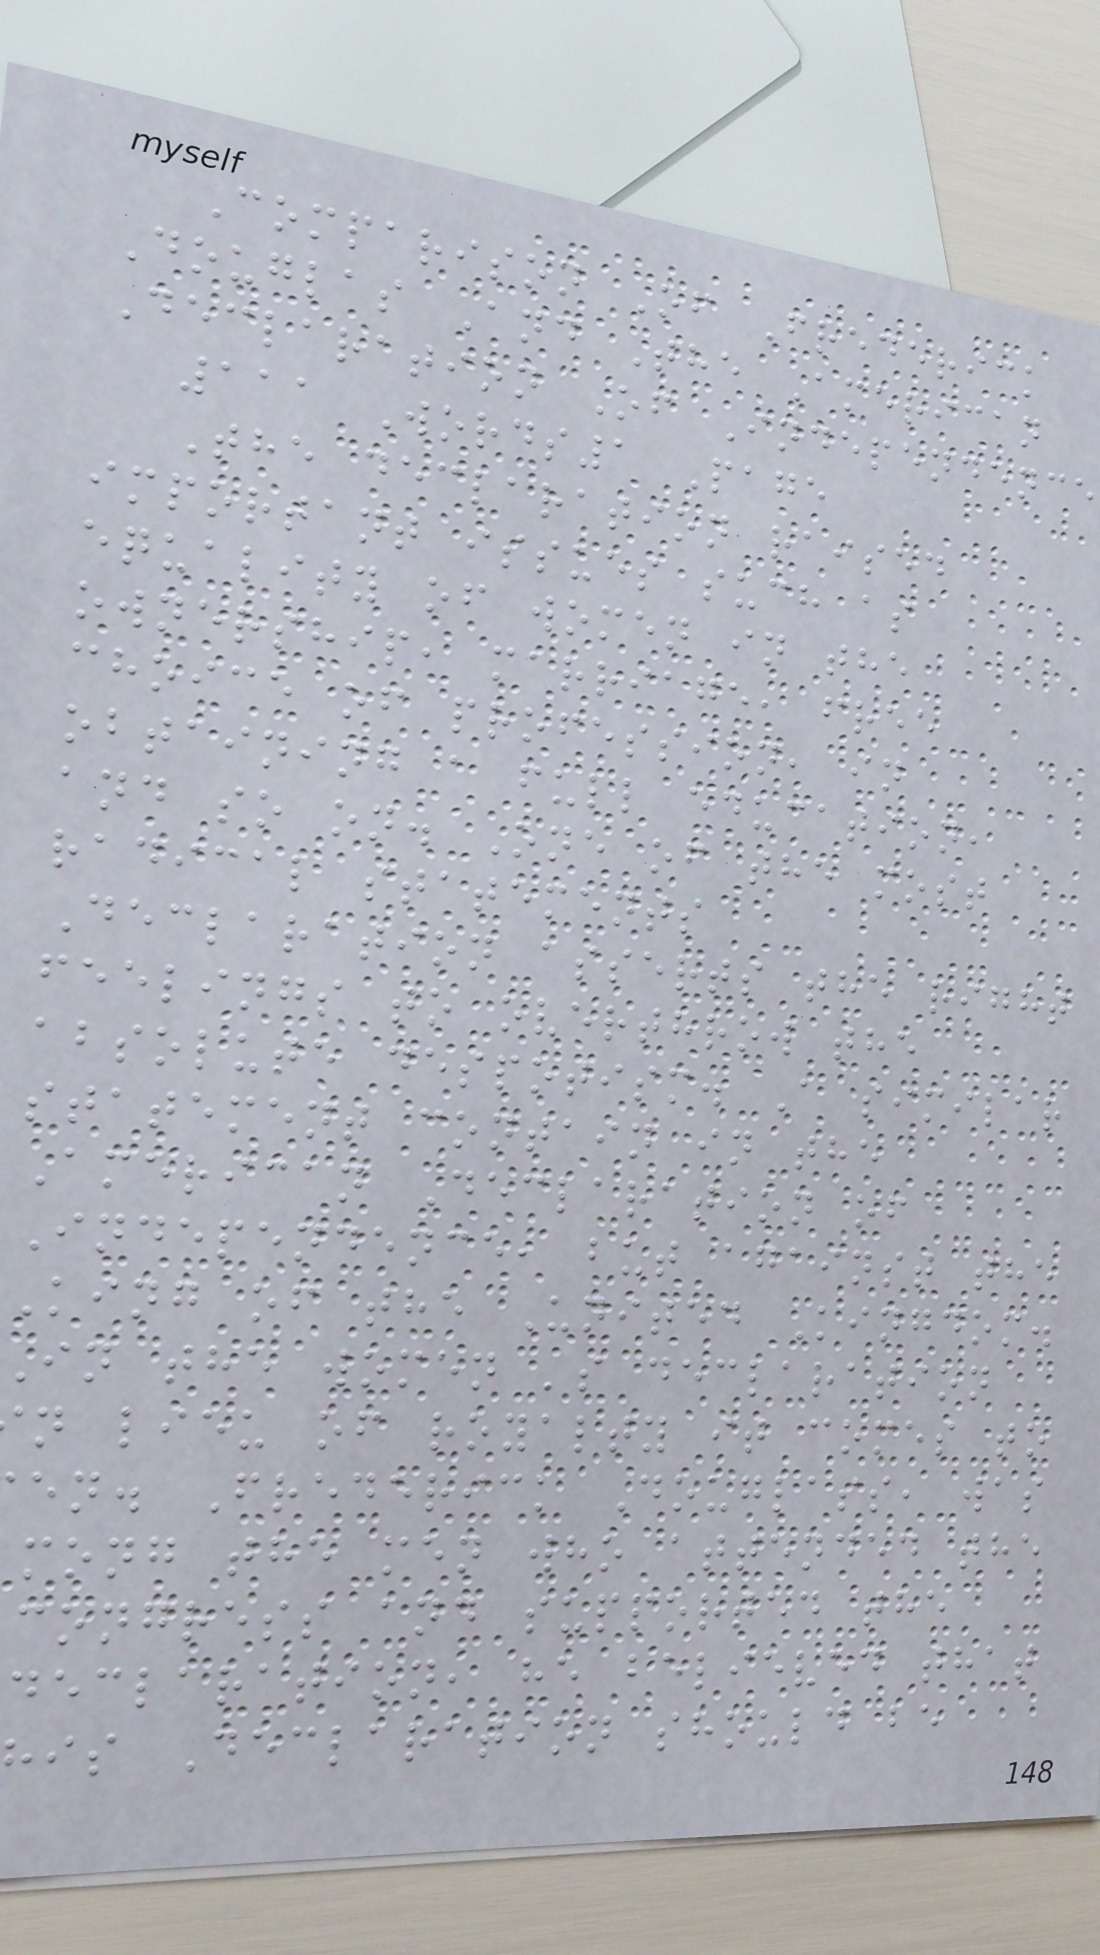Comparison Of Frederick
Douglas And The American
Declaration Of Independence
111 Words1 Page
The declaration raised
important issues such as
equality of women in the
ownership, marriage, free
choice of profession, in
obtaining a full education,
and so on. One of the most
radical statements
Declaration asserts the right
feelings to overthrow the
absolute despotism. A similar
statement contain in the
American Declaration of
Independence, but against the
King of the United Kingdom.
in the women 's declaration
n lieu of royalty it comes to
en. Frederick Douglass, was
mong the men who attended the
congress and supported the
declaration, he believed that
his Declaration should be
